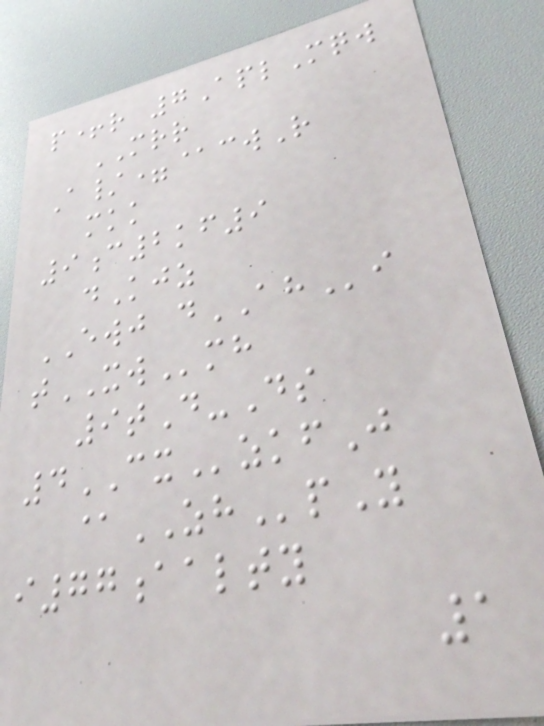p+r 7AplMqw
MRR
A/=@cwR
mkk
9c2kf9
dKjz
EWJ dAHi
tXWmh
9tD-Ds
4CXzkfJ
@ZHpY
i77aalty
1
